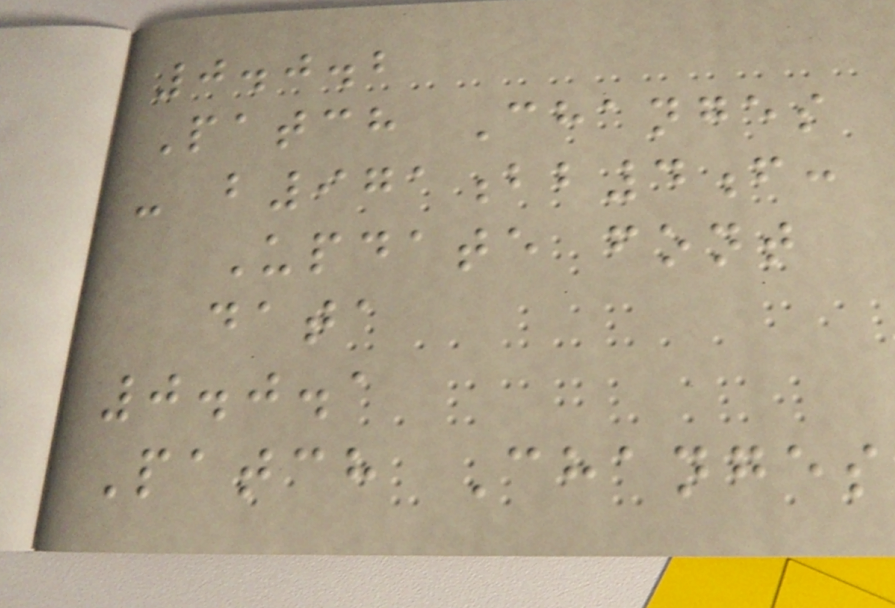0.0.2
Patch Changes
- b971bb4f:
Update font
data
0.0.1
Patch Changes
